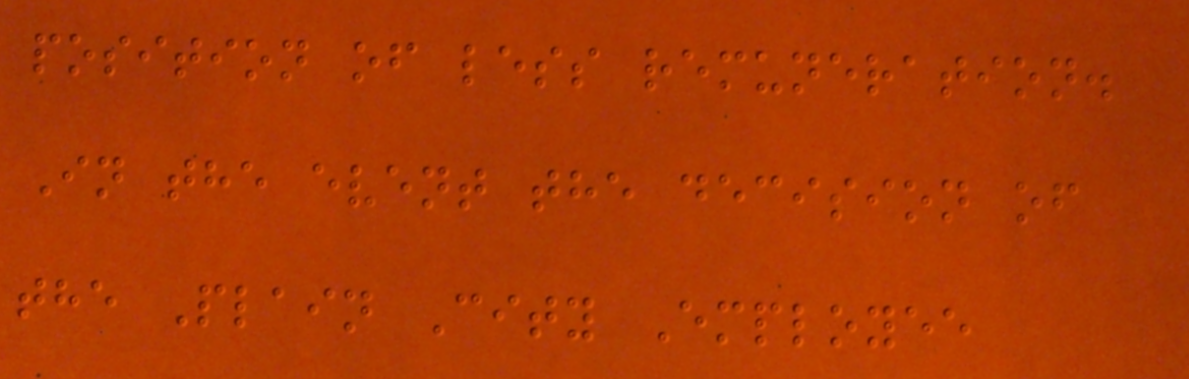position of less remuneration.
In the event the decision of
the Plain City Employee
